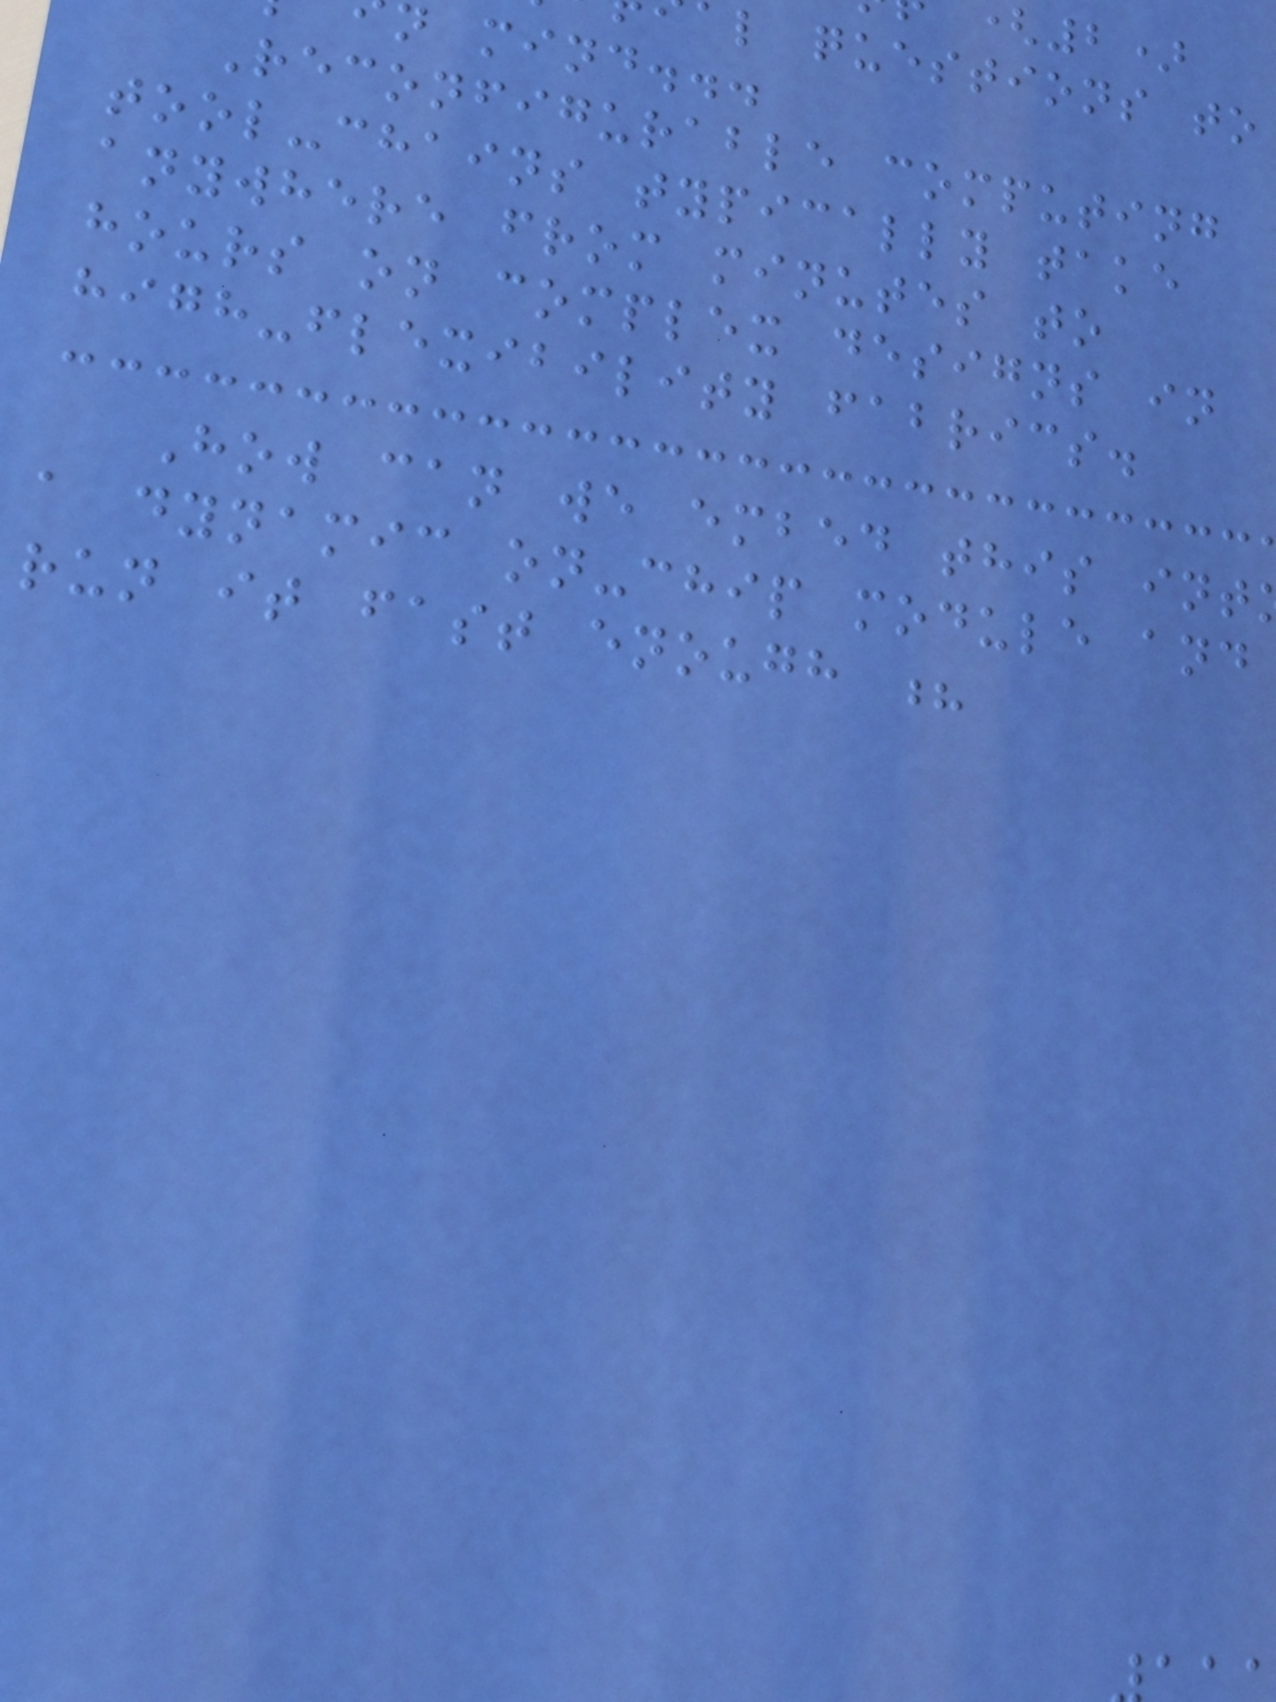l questions to
n mind...
Reconfigurable computing
tool-chains typically take
anywhere from minutes to
hours on complex designs in
high-flexibility fabrics.
How can we embed this int
a dynamic on-chip module and
run it fast enough ?
